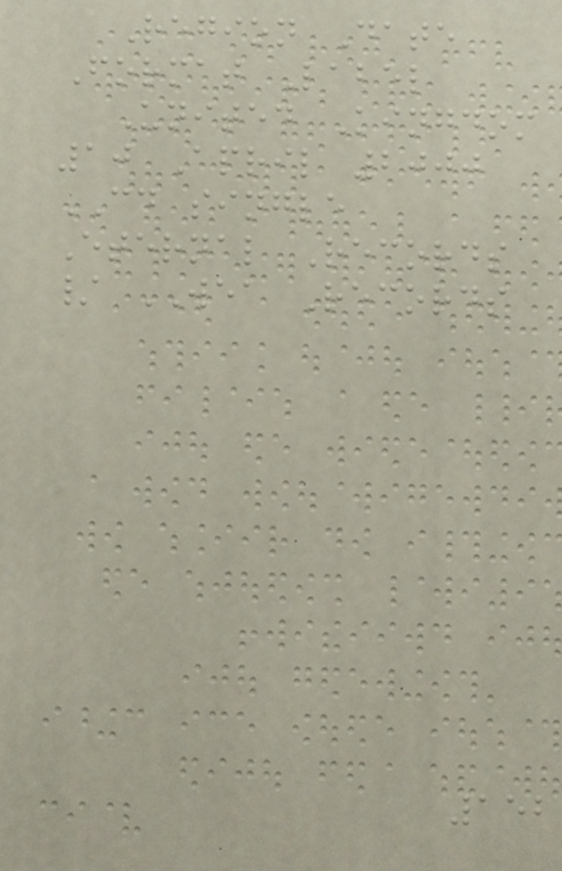Region Date
Format Label
United Kingdom
10 April 2000
CD single
Eternal Records
/ WEA Records
152
